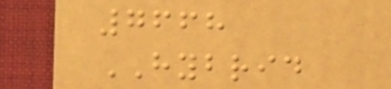7668
HYBRID
